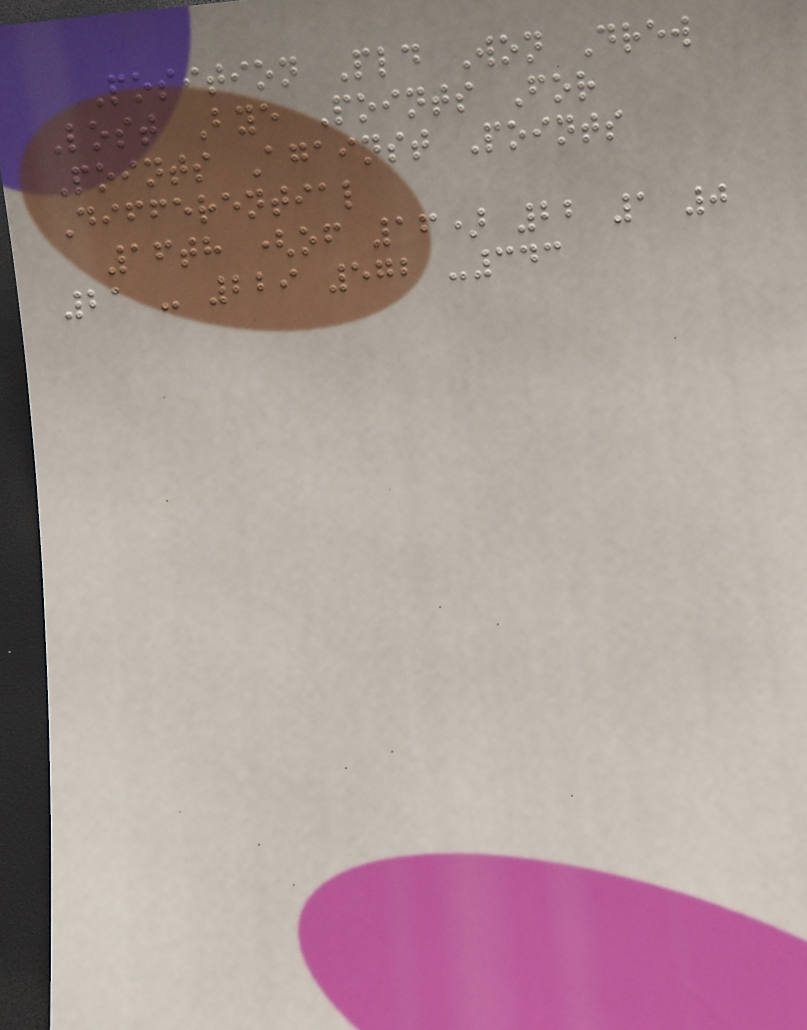Position Pld Won Drew
Lost Bye Points For
Points Against Points
Differential
16th (of 16) 22 1 0
21 - 229 572 -343
